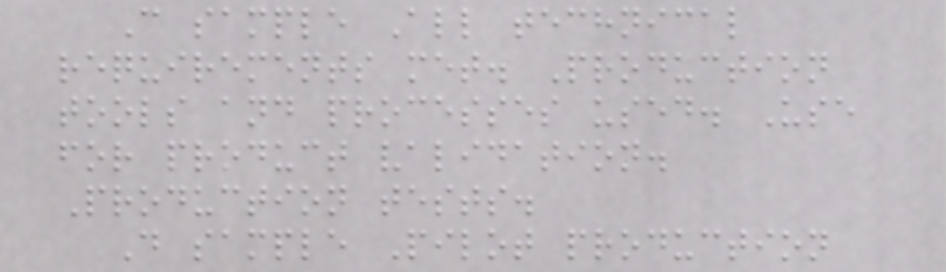C sample All technical
requirements met. Production
tools and processes used. Use
for product validation.
Production tests.
D sample Pilot production
